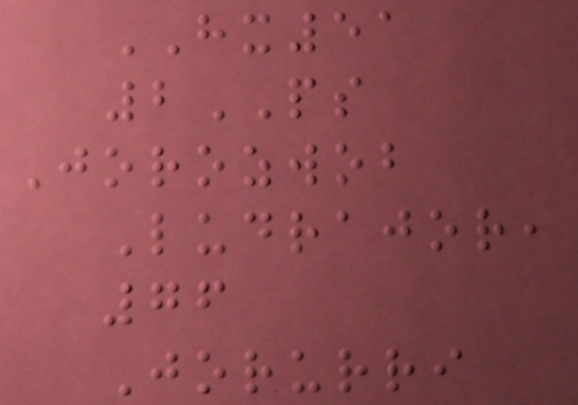HX51
2PS
Jorozwob
Ludrajor,
76
Jorurri
